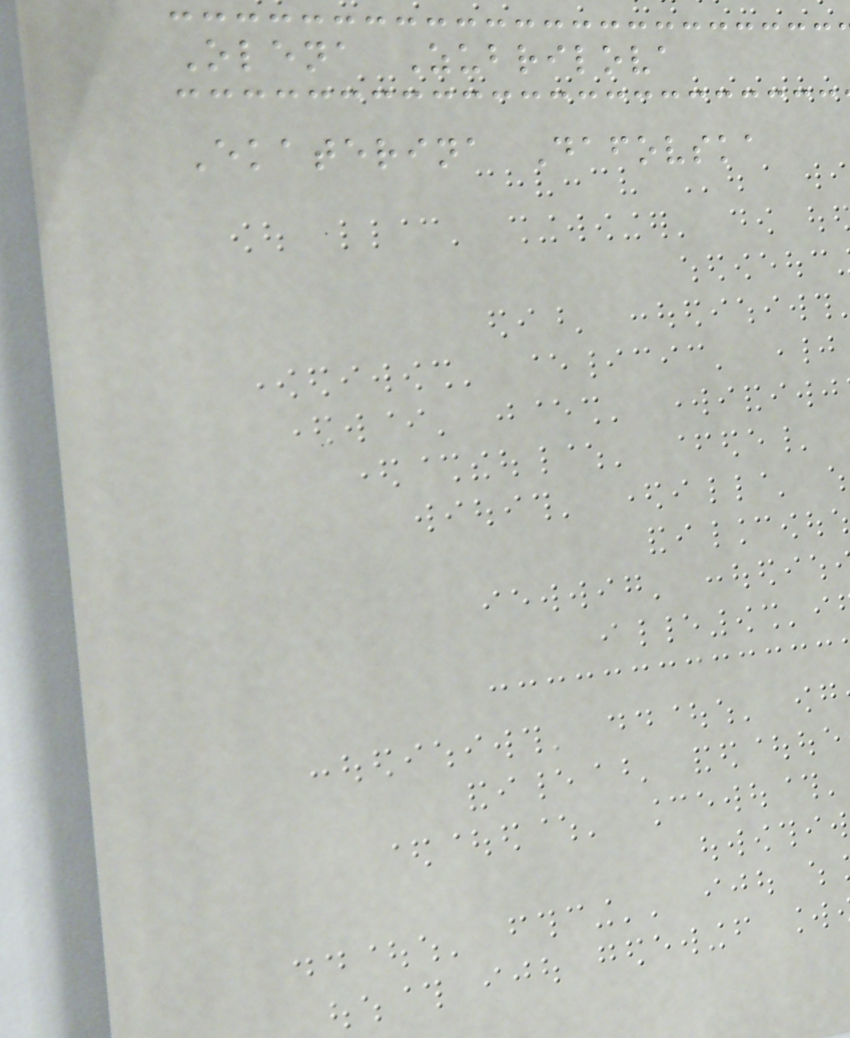Olena Zubrilova
Ekaterina Dafovska
